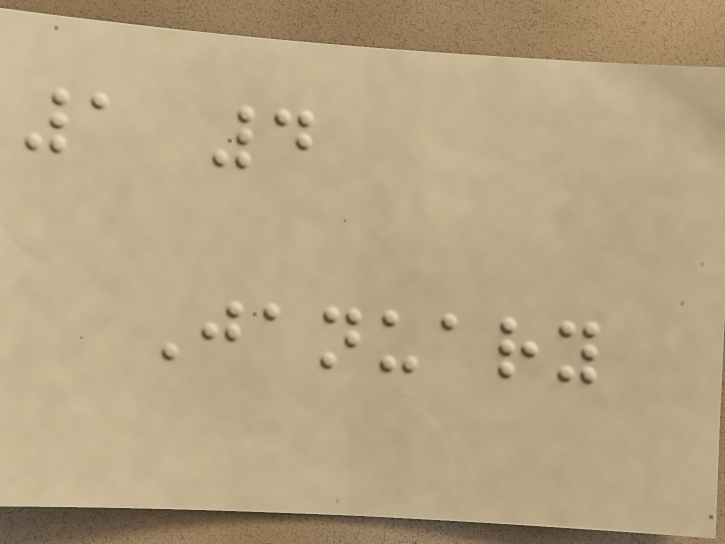1 4
January
